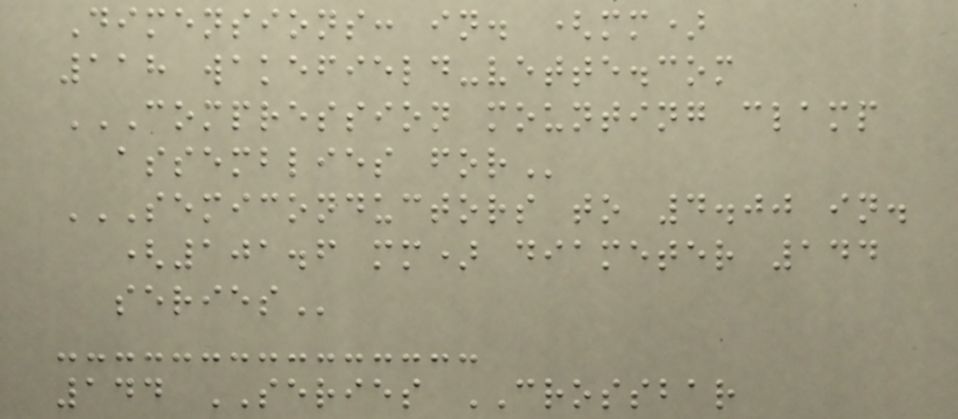Dimensions: in. (mm)
118 wakefield-vette.com
COMPRESSION MOUNTING CLAMP
ASSEMBLIES FOR
SEMICONDUCTORS TO 4.00 IN.
(101.6 MM) DIAMETER 144
SERIES
144 SERIES CROSSBAR
